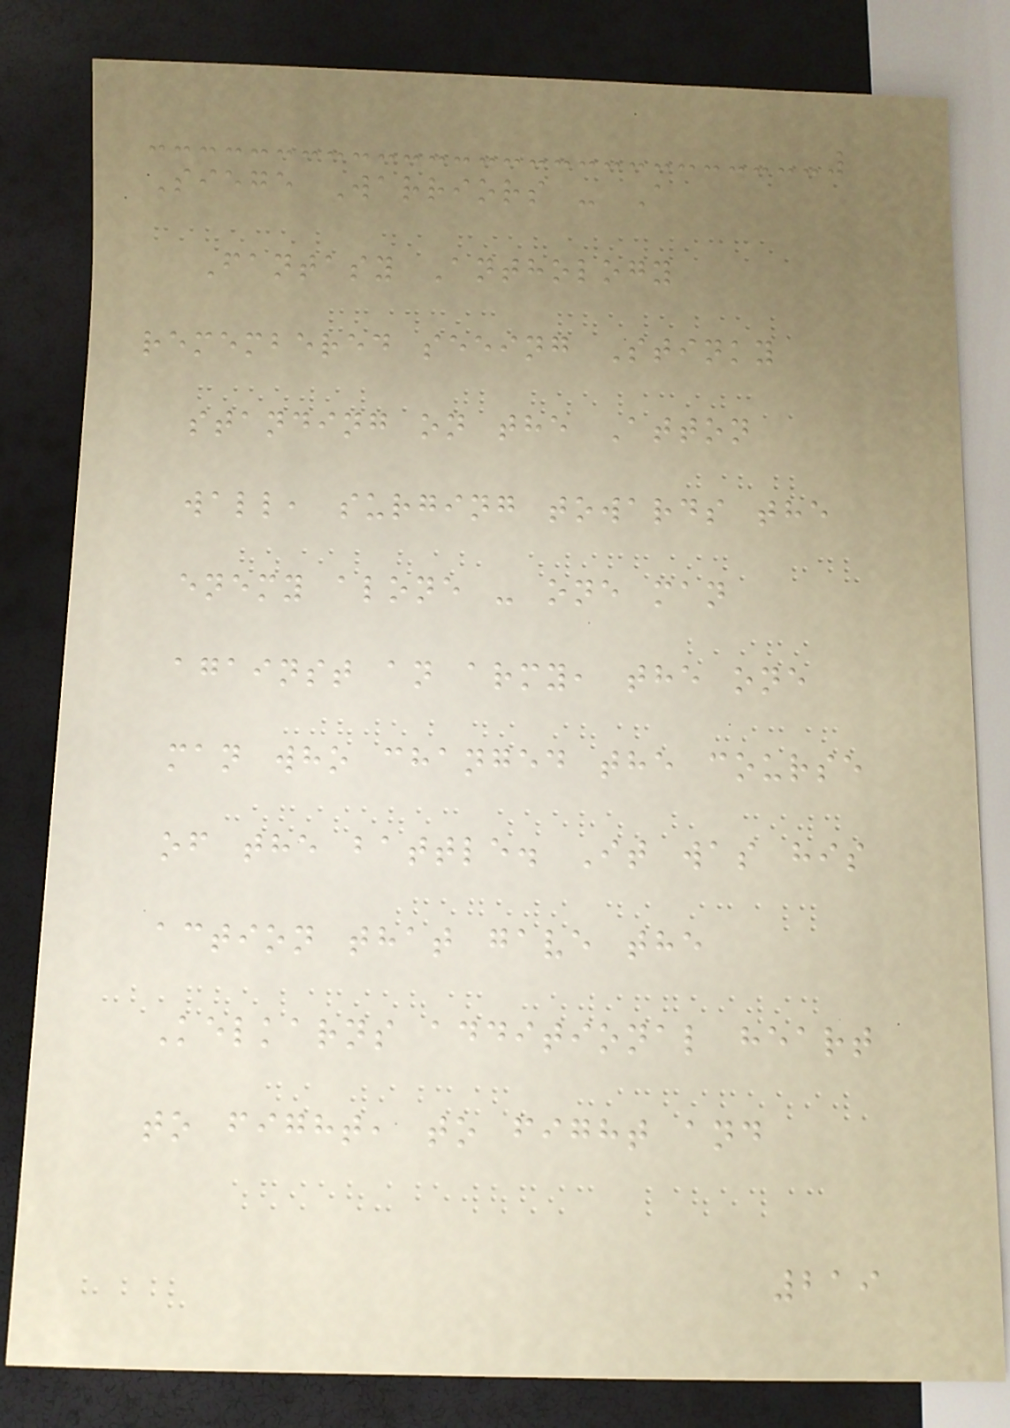Siege Warriors - A
Fantasy Anthology
remembered seeing Stinky
standing on the Atton
wall, surging towards the
enemy alone - one man
against an army, the one
man who changed the course
of the battle. It was his
action that gave the
Kelkarns additional heart
to fight, to fight and
219
